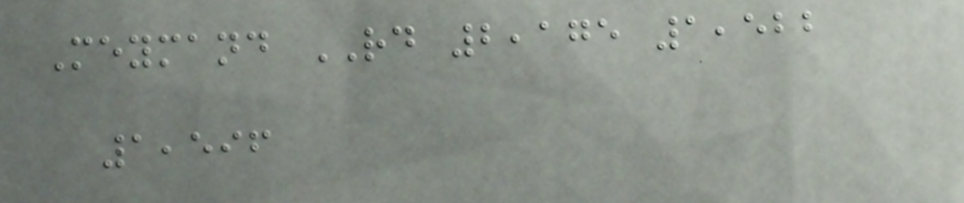Meymand RD 2,175 1,522
1,596
